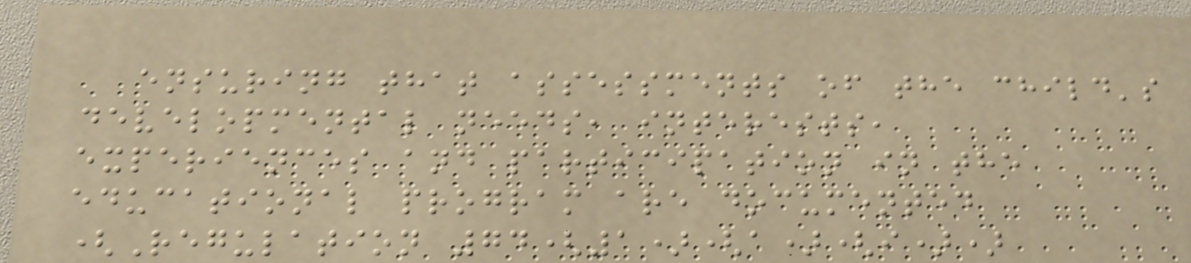ensuring that assessments of the child's
developmental needs, interests,
experiences and participation in the
educational program are documented
(Regulation 74(1)(a)(i))
